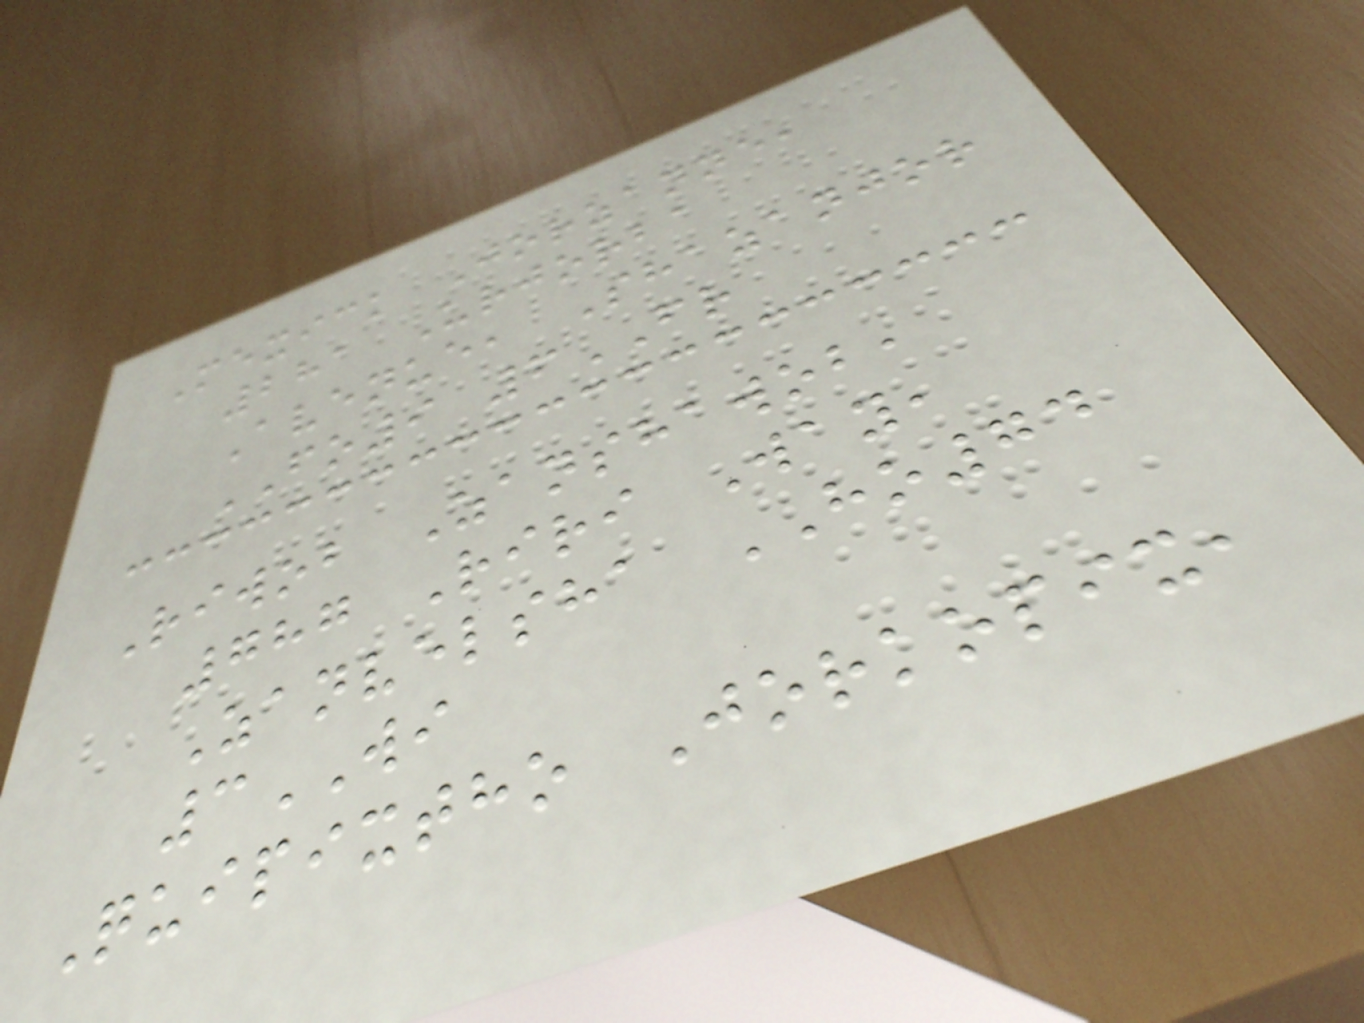Mexick Jorzanne,
281 Urjorba
Avenue, Shazanjor
FO9 6FR
Riwob Zanshawob,
787 Riri Way,
Zanvelsha HO74
3WI
Quipixtho Jorkopix,
